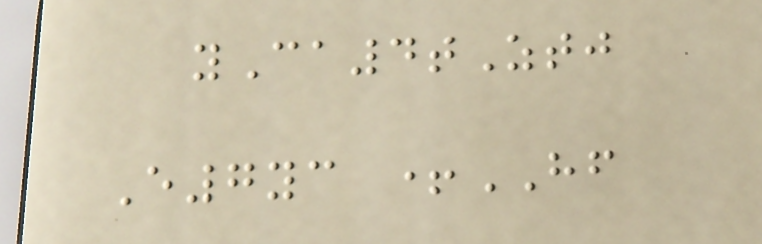yCa4tZtj
E7yc +HF
